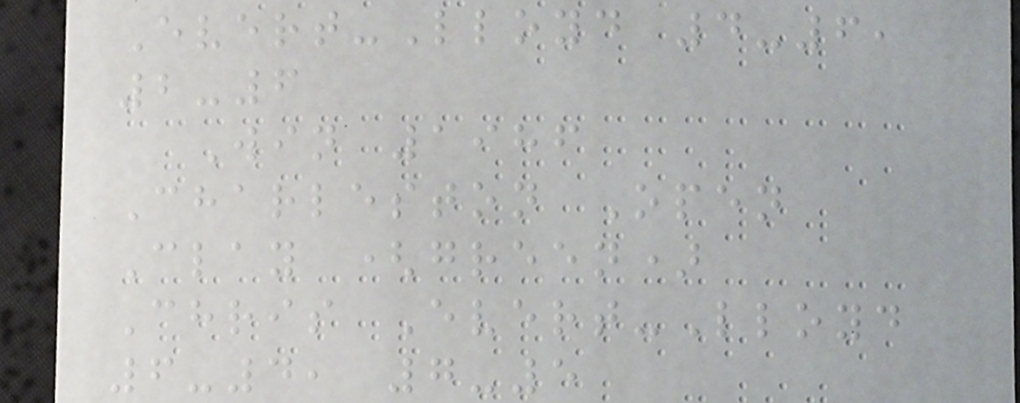Evert-Lloyd 4-6,
2-6
Win 1986
Charleston Open
Clay (green)
Chris Evert-Lloyd
6-4, 7-5
